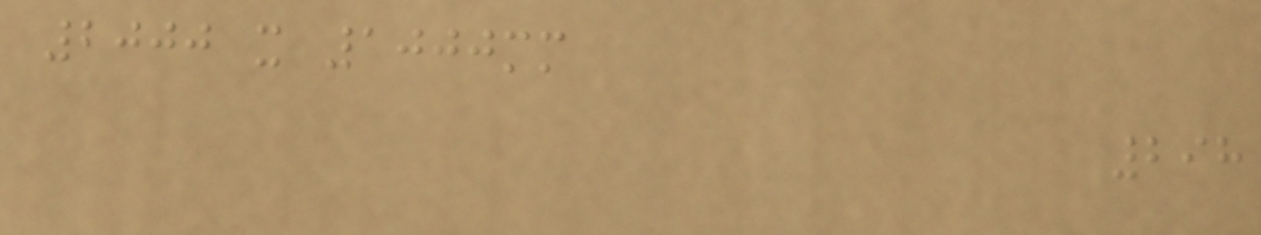2000 x 1000mm
298
